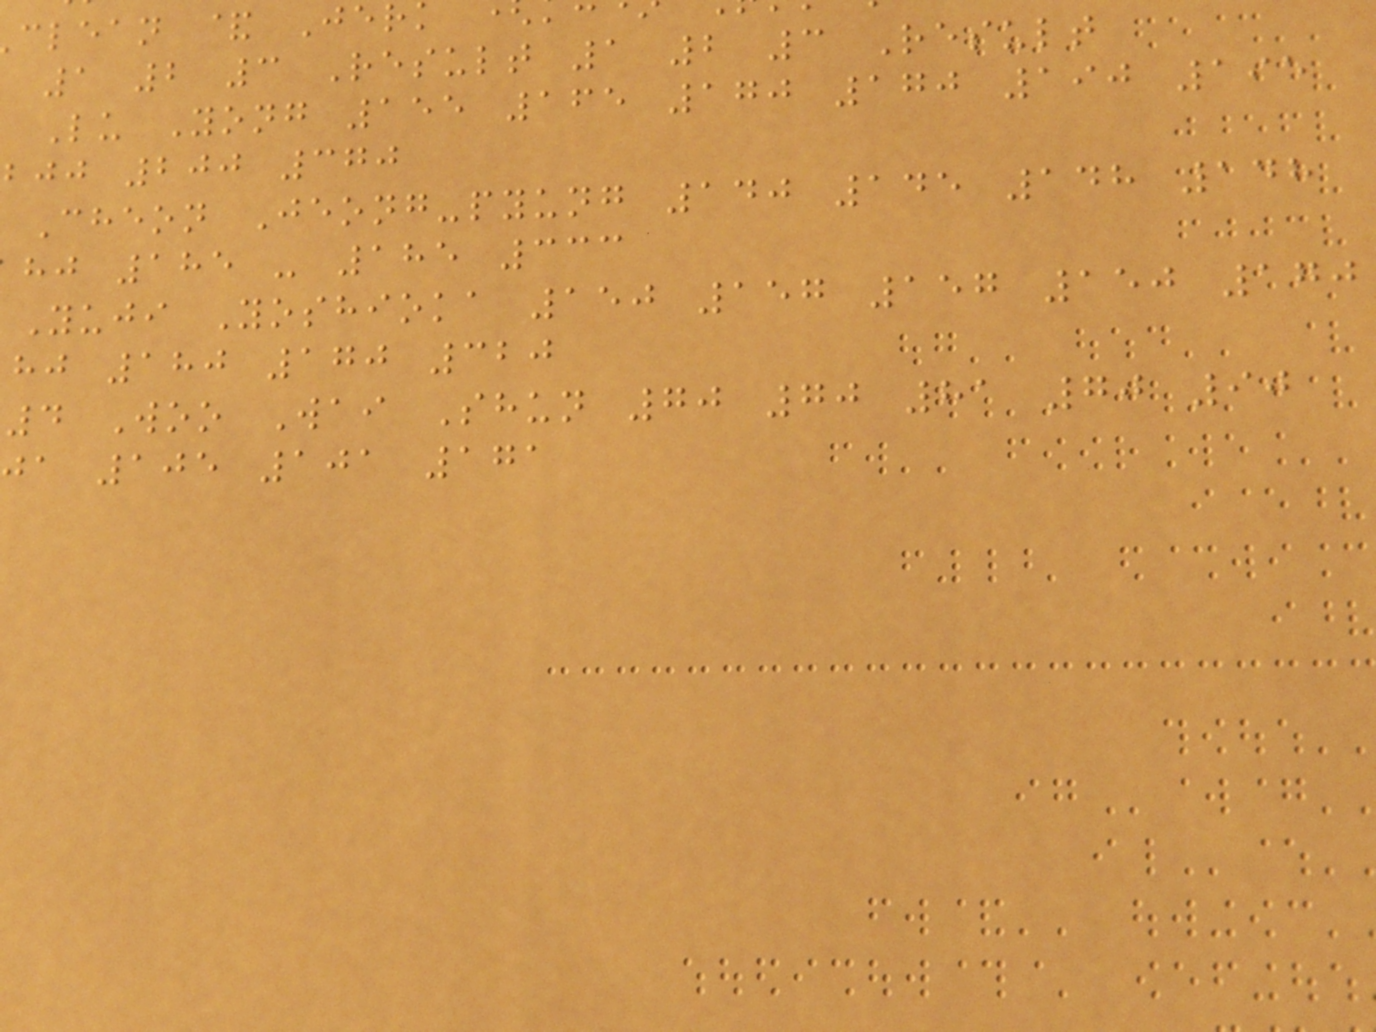clean & Jer
1 2 3 Result 1 2 3 Result
Lu Yong 155 165 170 170 190 195
bjj 200 370
Cheon Jeong-pyung 140 145 148 148
hj 185 - 185 333
Yuji Yoshioka 150 157 157 150 170
hj 180 170 320
4 Woo Wai Shun 70 70 81 70 90
ja 105 101 171
